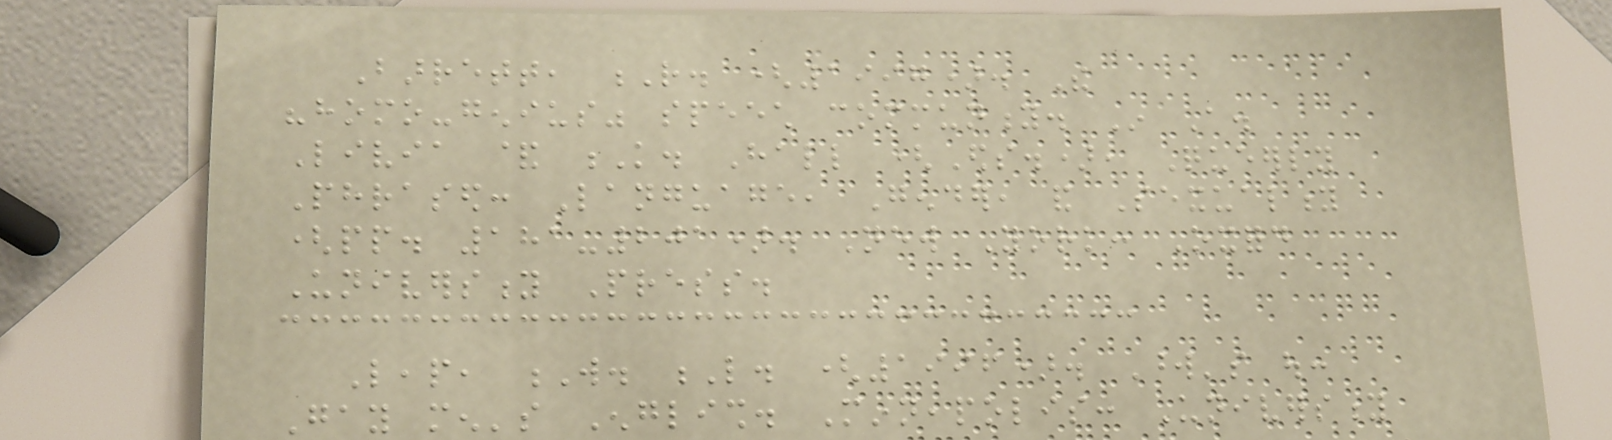Barrett, R. (1997). The
"homo-genius" speech community. In A.
Livia & K. Hall (Eds.), Queerly
Phrased: Language, Gender, and Sexuality
(pp. 181-201). New York: Oxford
University Press.
Leap, W. L. (1996). Word's out:
Gay men's English. Minneapolis: University
